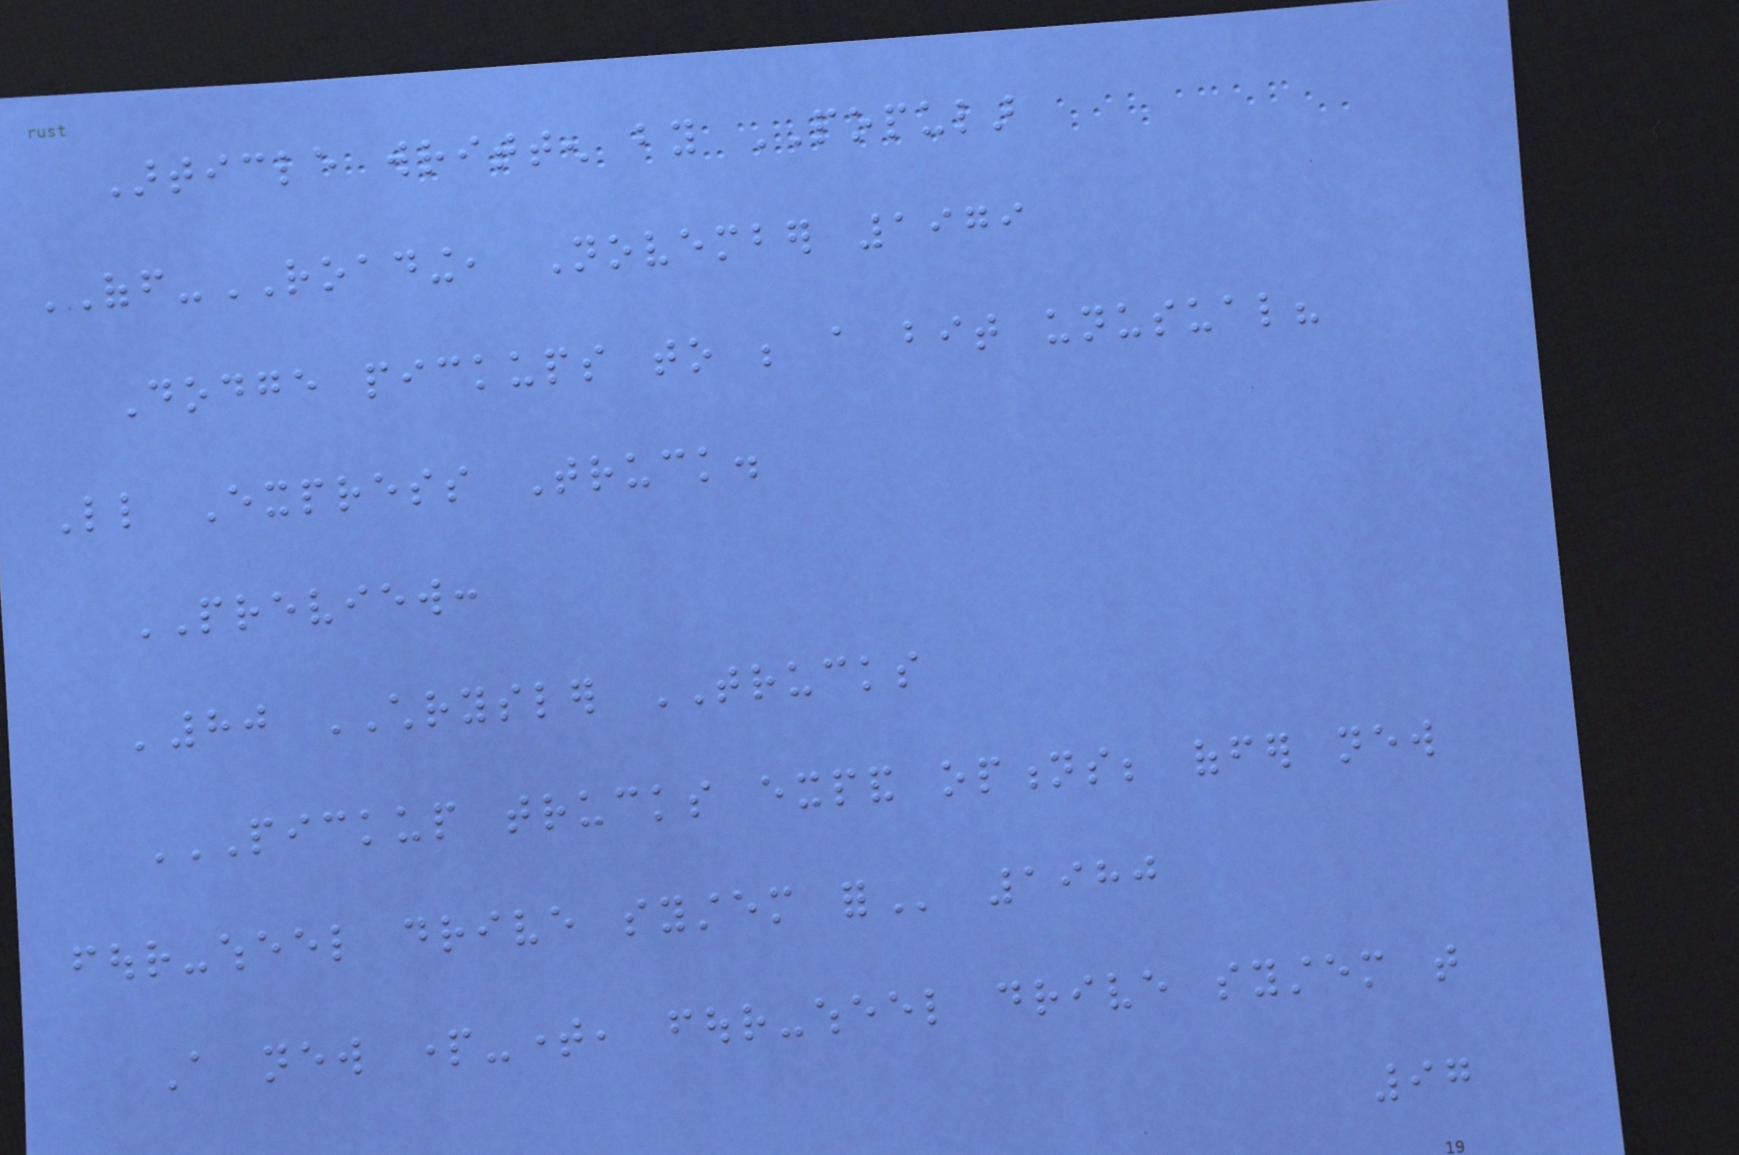Article written by POPULAR
OFF-ROADING, November 1979
Dodge pickups to be a bit unusual?
Little Express Truck.
PREVIEW:
'80 CHRYSLER TRUCKS
PICKUP TRUCKS EXPAND OPTIONS; OFFER NEW
FOUR-WHEEL DRIVE SYSTEM FOR 1980
A new part-time, four-wheel drive system that
97
